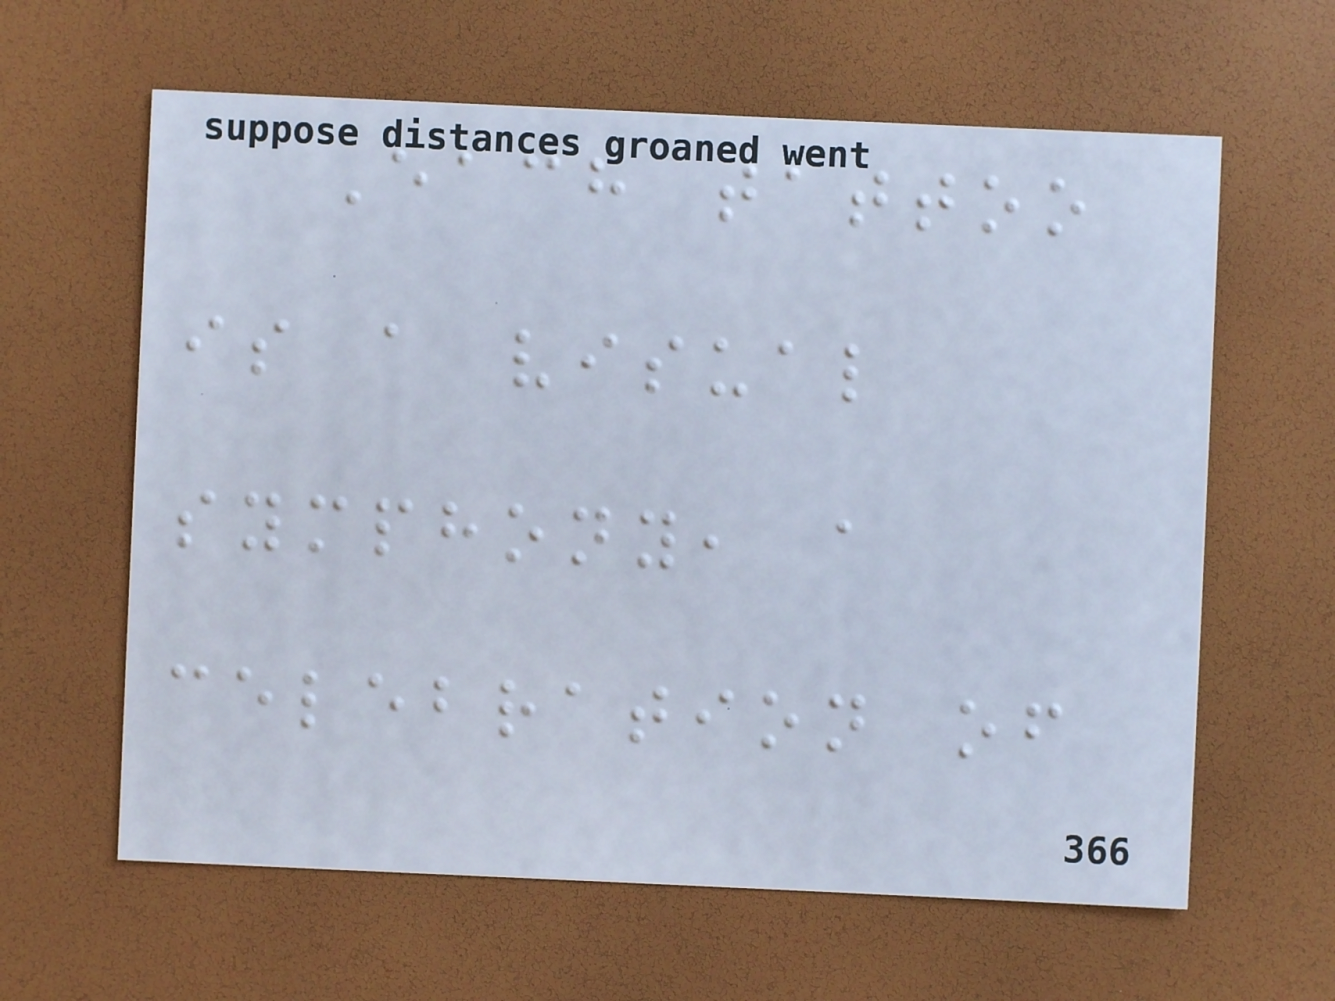Each tattoo
is a visual
symphony, a
celebration of
